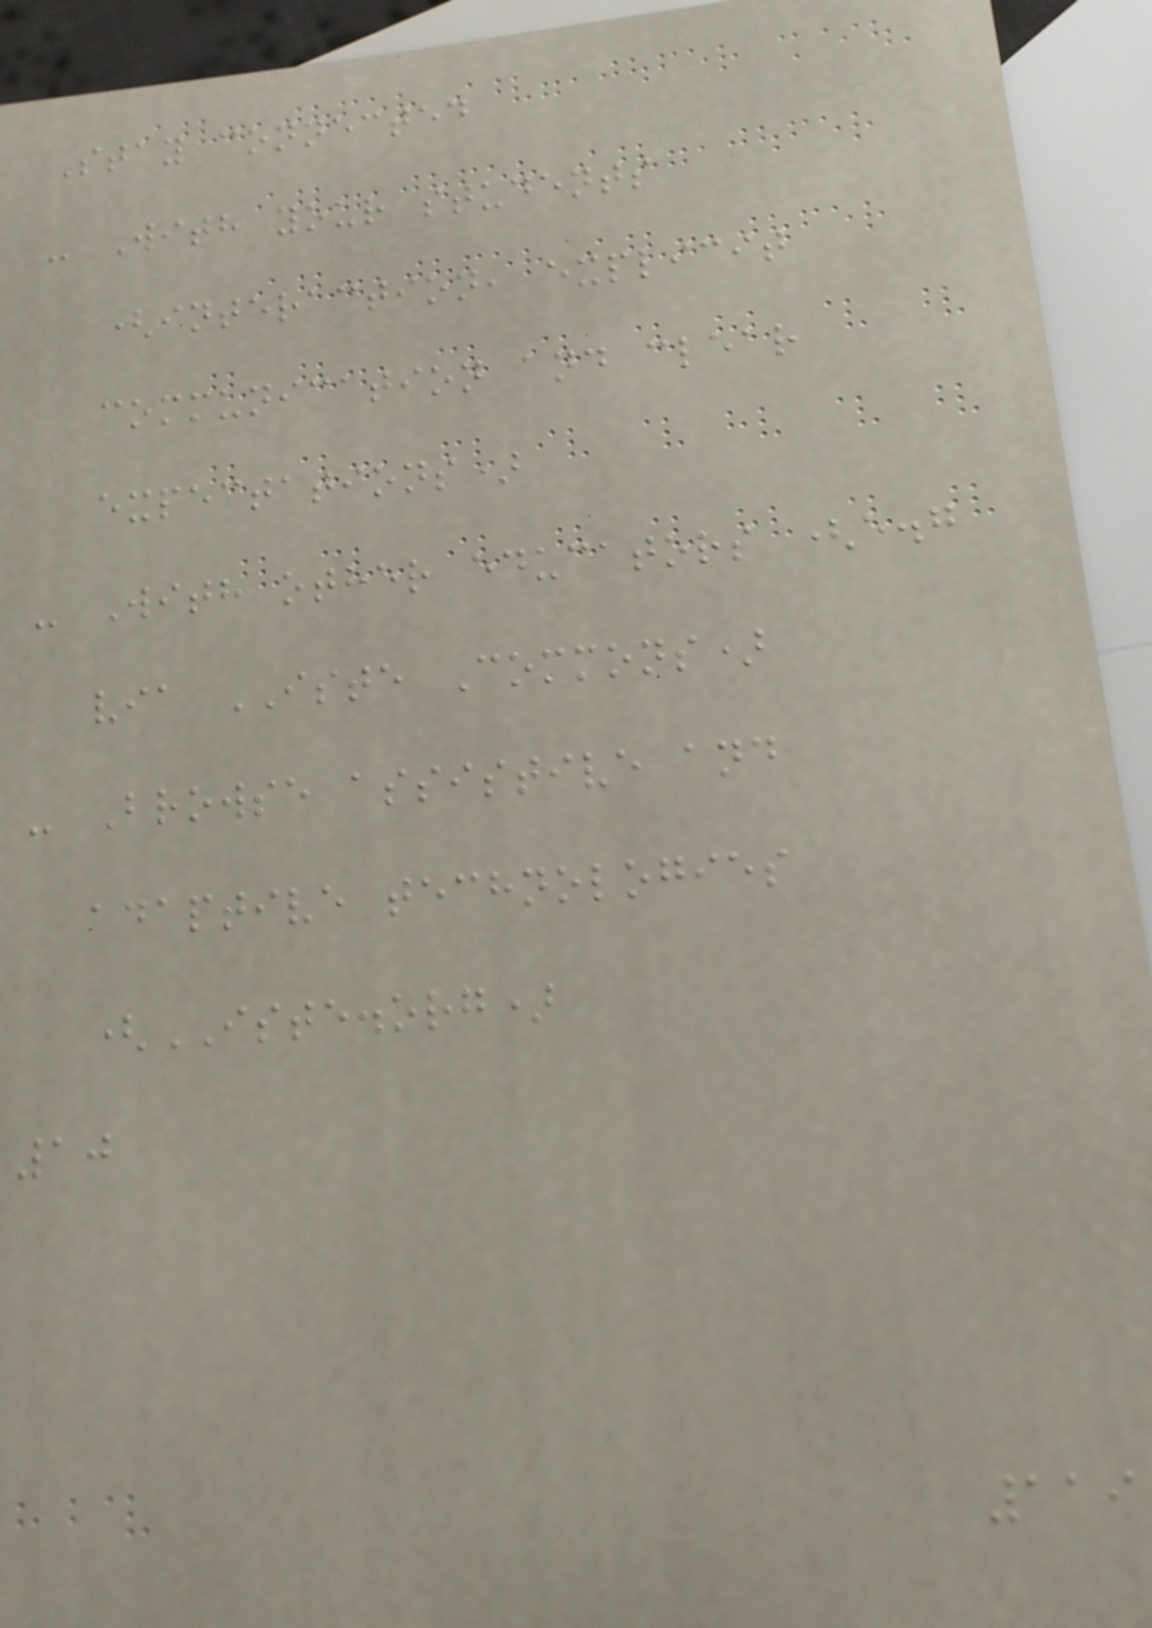Stay connected
- With your students
(interaction, explicit
communication and clear
expectations)
- With other educators (e.g
via ISTE Commons)
- Browse assistive and
adaptive technologies
(ISTE.org)
10
119
